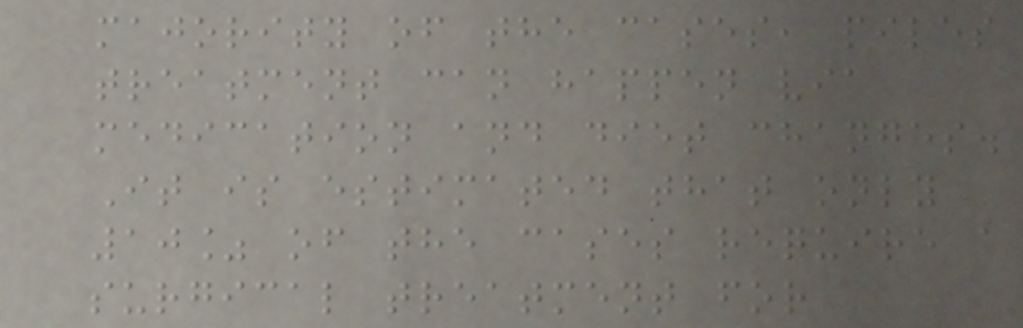majority of the cases, piles
treatment can happen via
medication and diet changes.
It is estimated that only
10% of the cases require a
surgical treatment for
